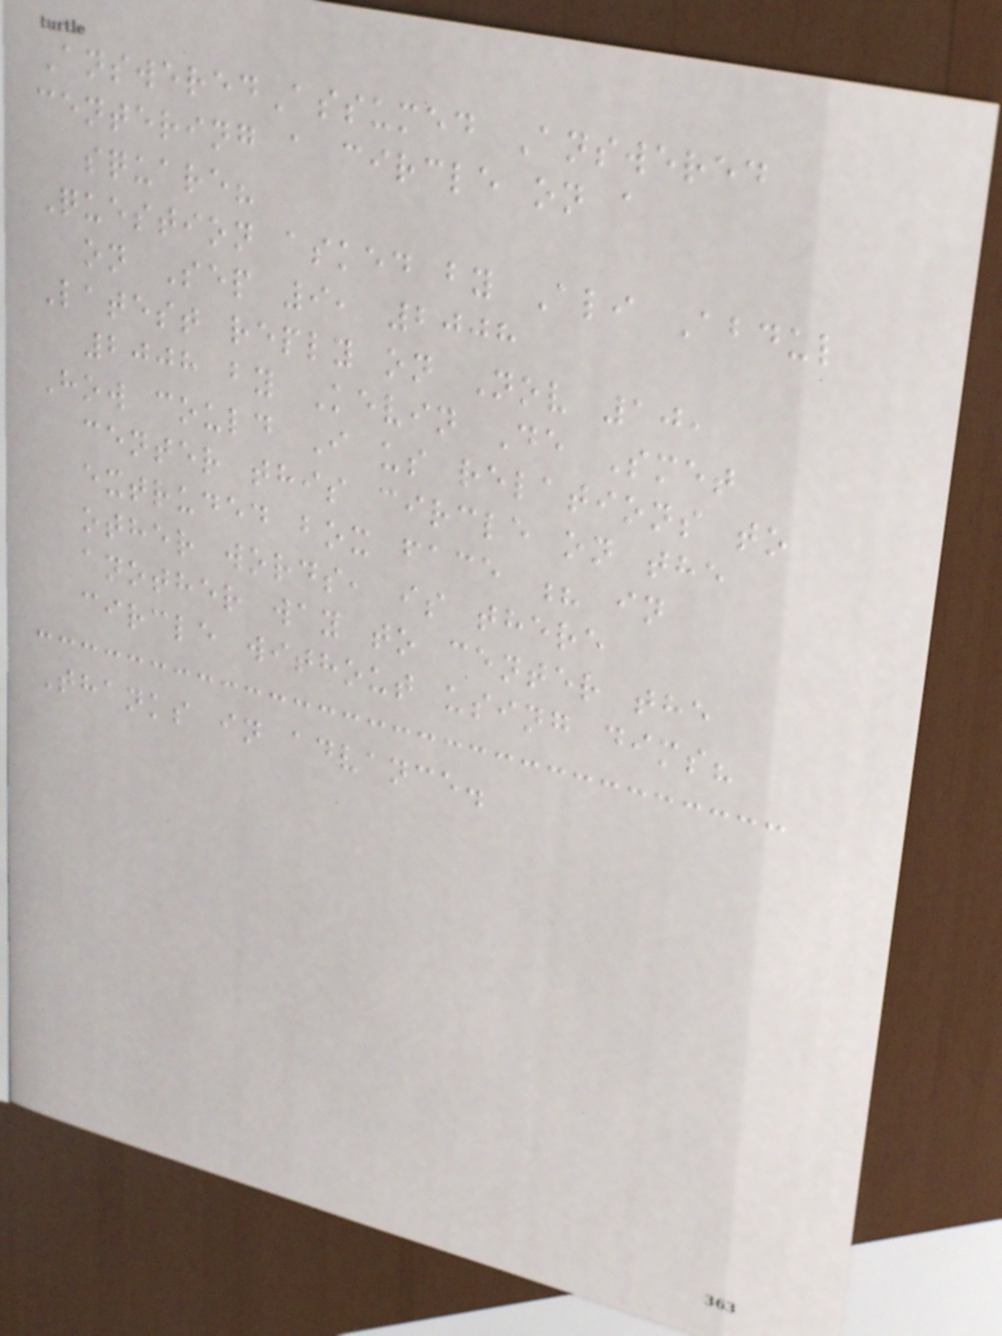AnsweredAssumed Answered
centering a circle on a
square?
Question asked by Ali Abdul
on Sep 9, 2008
Latest reply on Nov 10,
2008 by Kevin De Smet
How could I us relations to
center this circle on the
extruded box face ? in
other words, is there
another way to center the
circle without using dims?
Thanks in advance.
